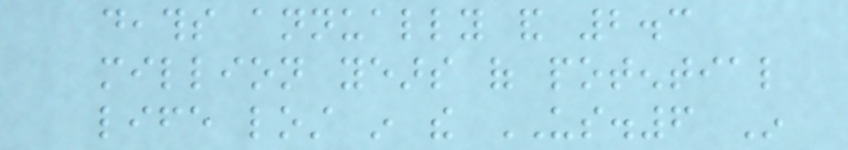deaths annually and 2.3
million years of potential
life lost in the US.6 In
